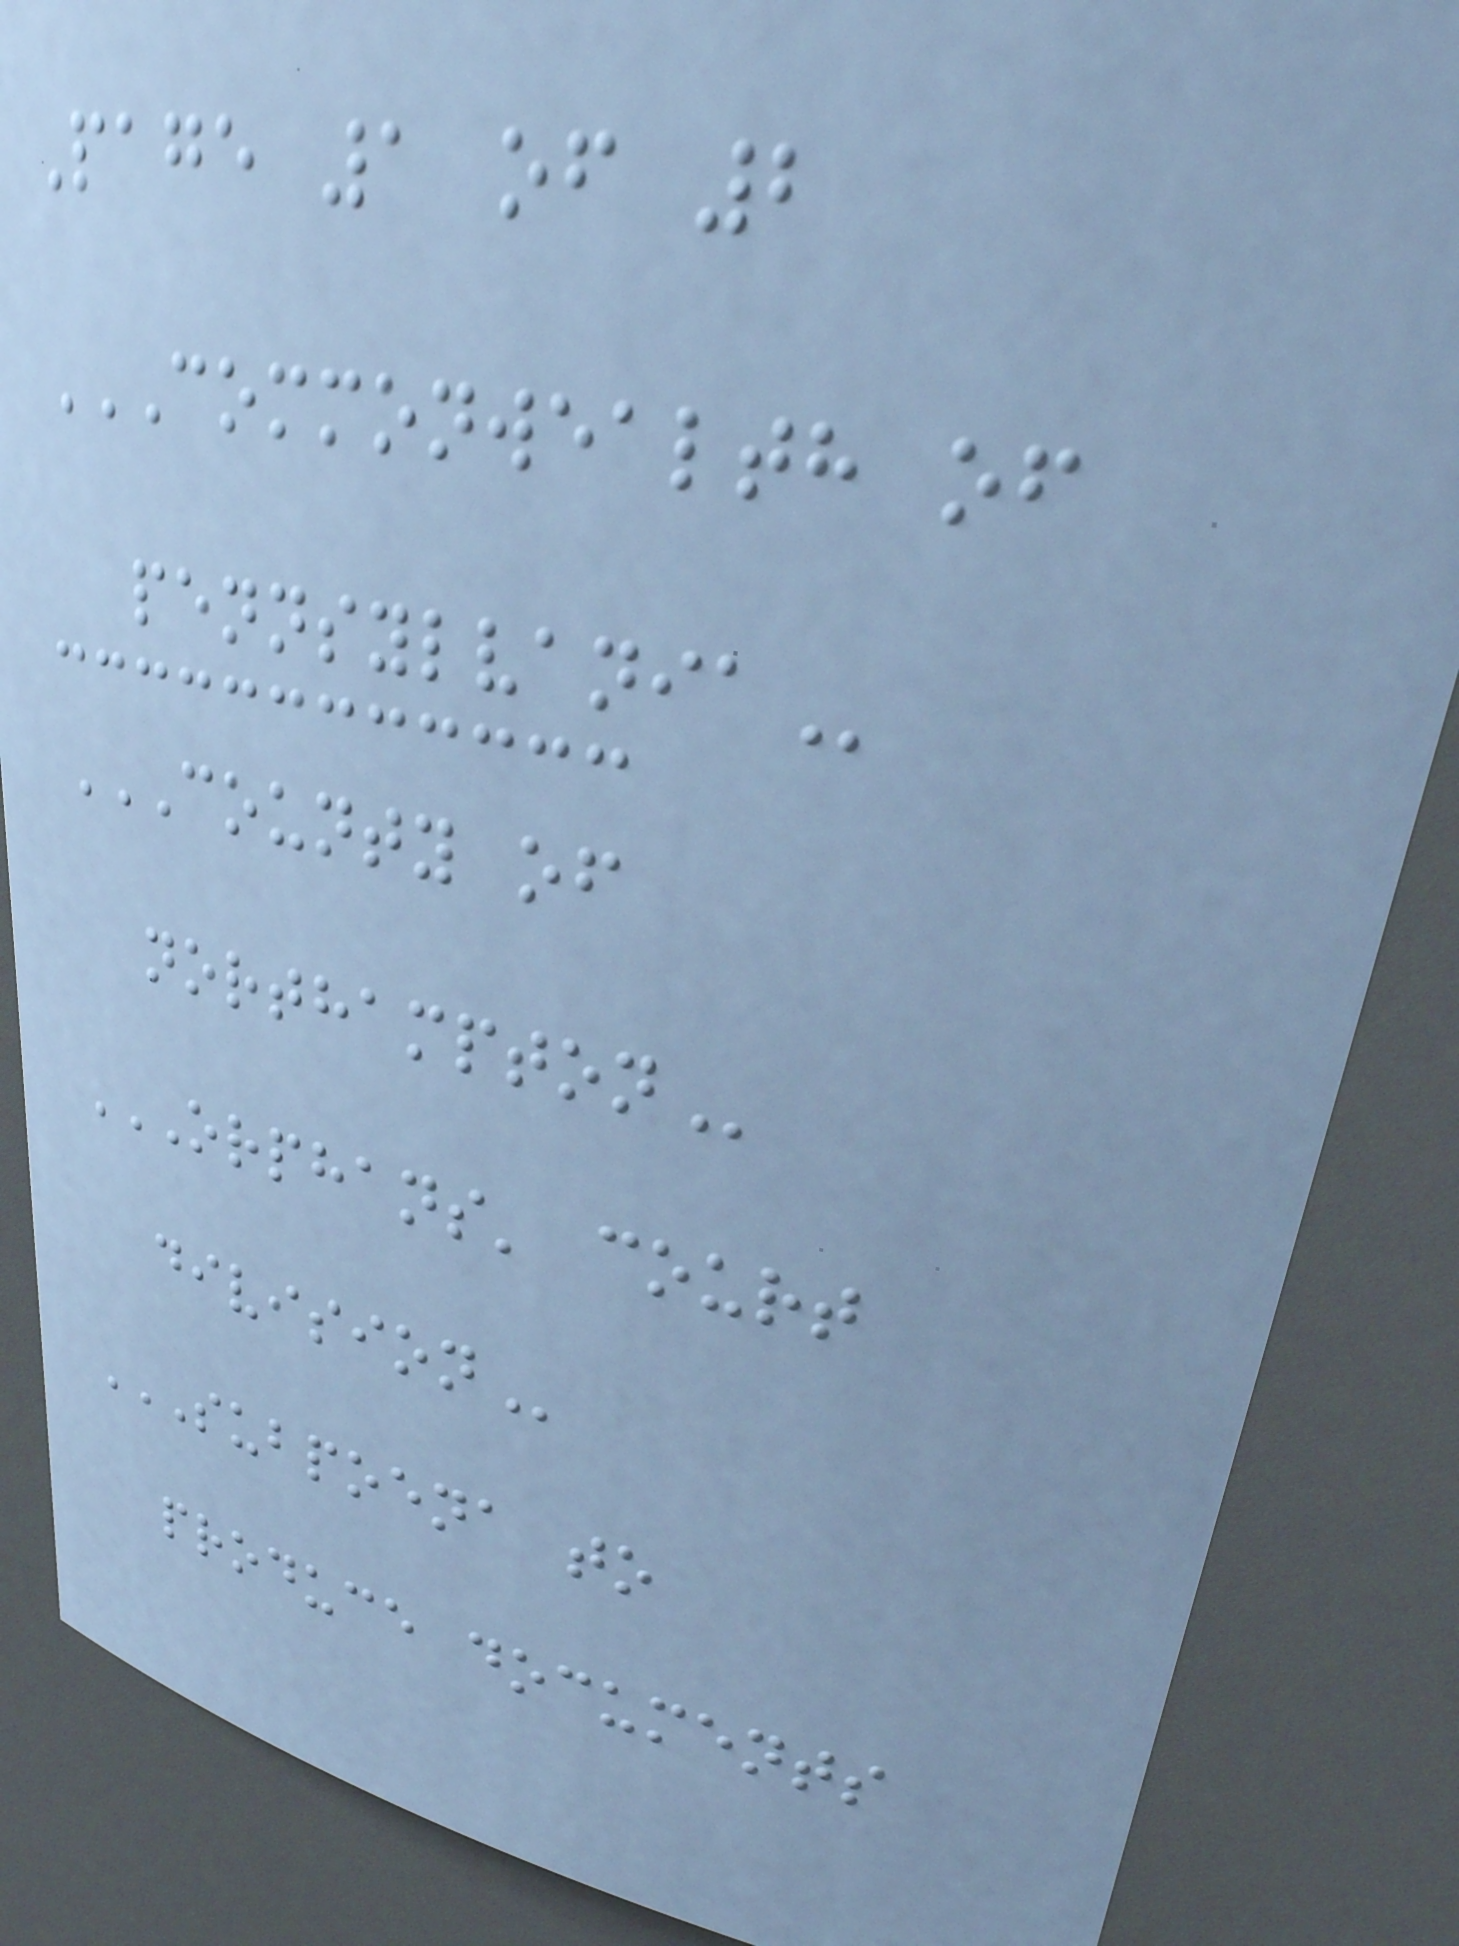Page 1 of 2
COMMONWEALTH OF
PENNSYLVANIA
COUNTY OF
NORTHAMPTON
ORPHANS' COURT
DIVISION
SUBPOENA TO
PRODUCE DOCUMENTS
